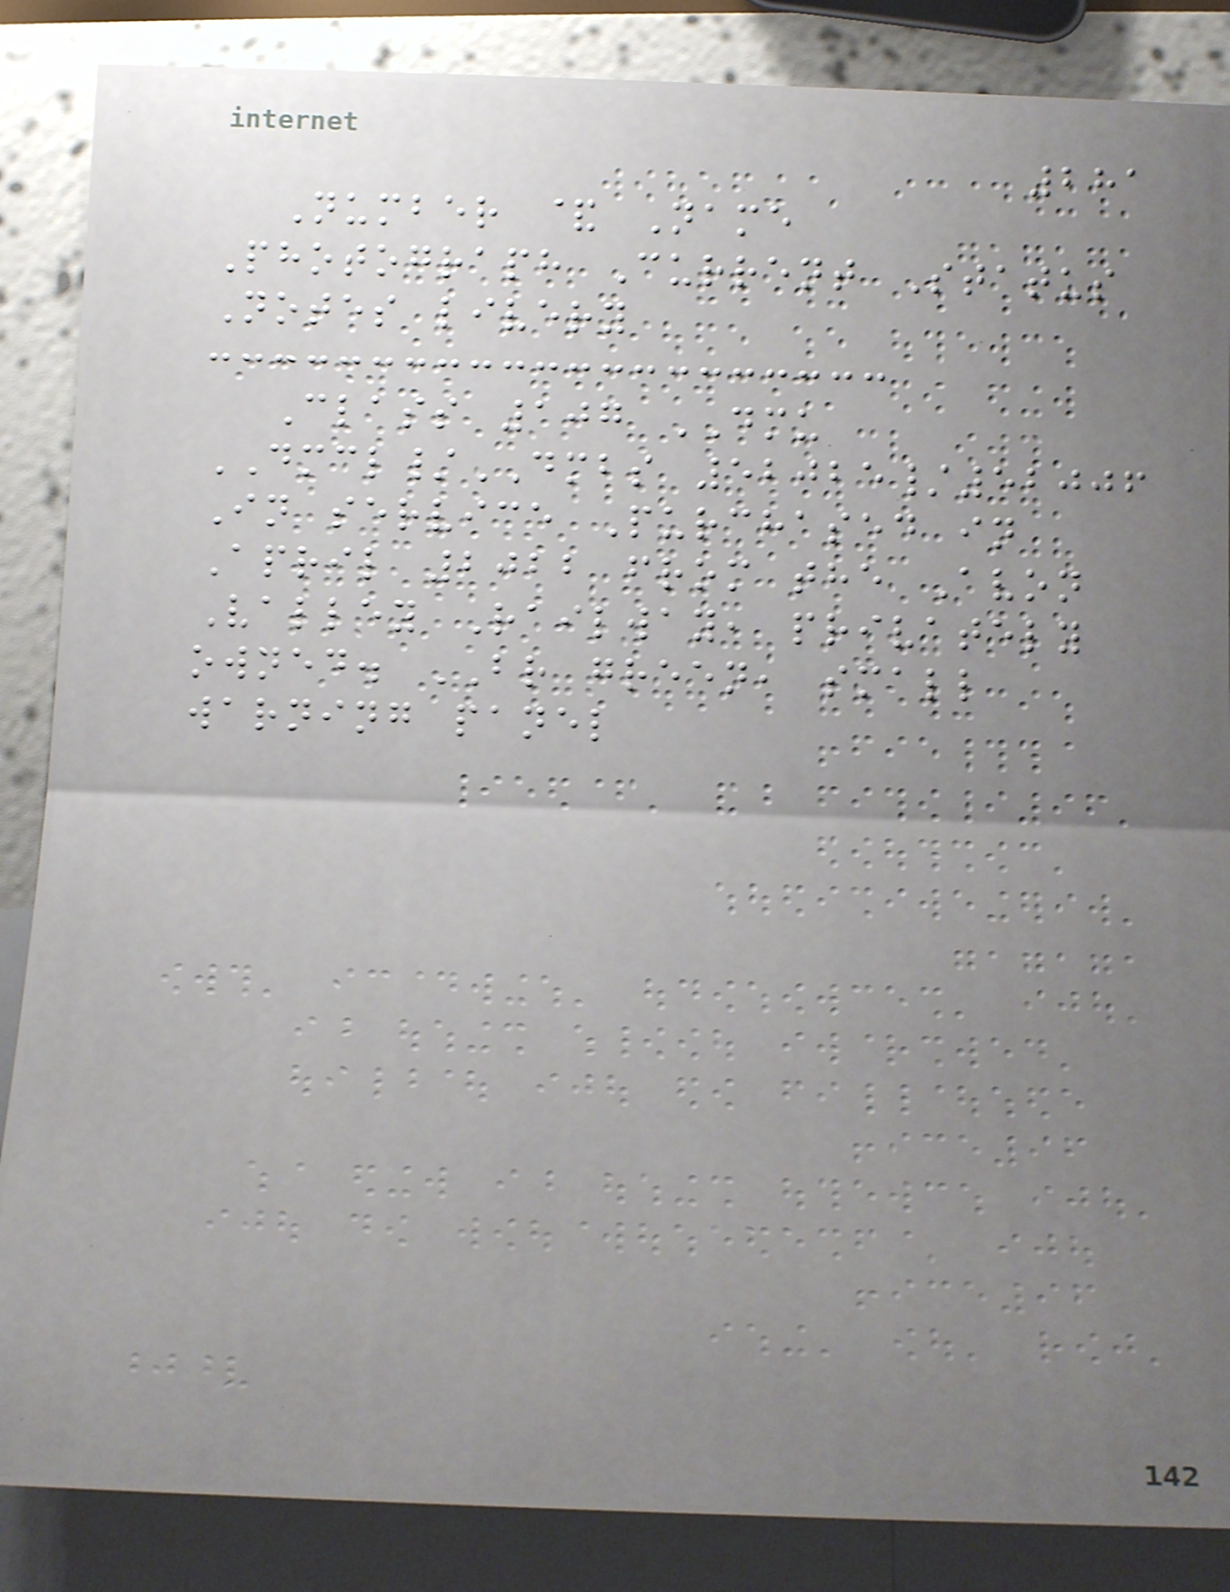281
Number & Name
Photograph Current Status
Notes livery
Class 107 DMU
DMCL/DMBS 52025/52006
In service Purchased in
April 2022 from the Avon
Valley Railway, privately
owned. BR green, small
warning panel
